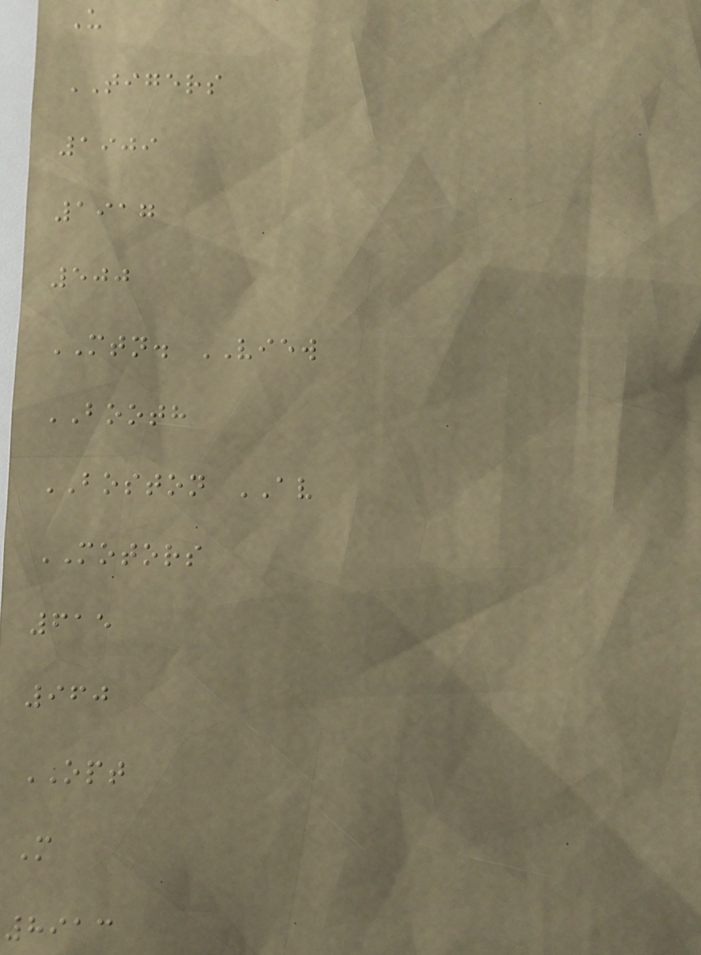U
TIGERS
1909
1917
500
MTN. VIEW
BOOTH
BOSTON AV
MOTORS
615
960
OPT
M
8913
